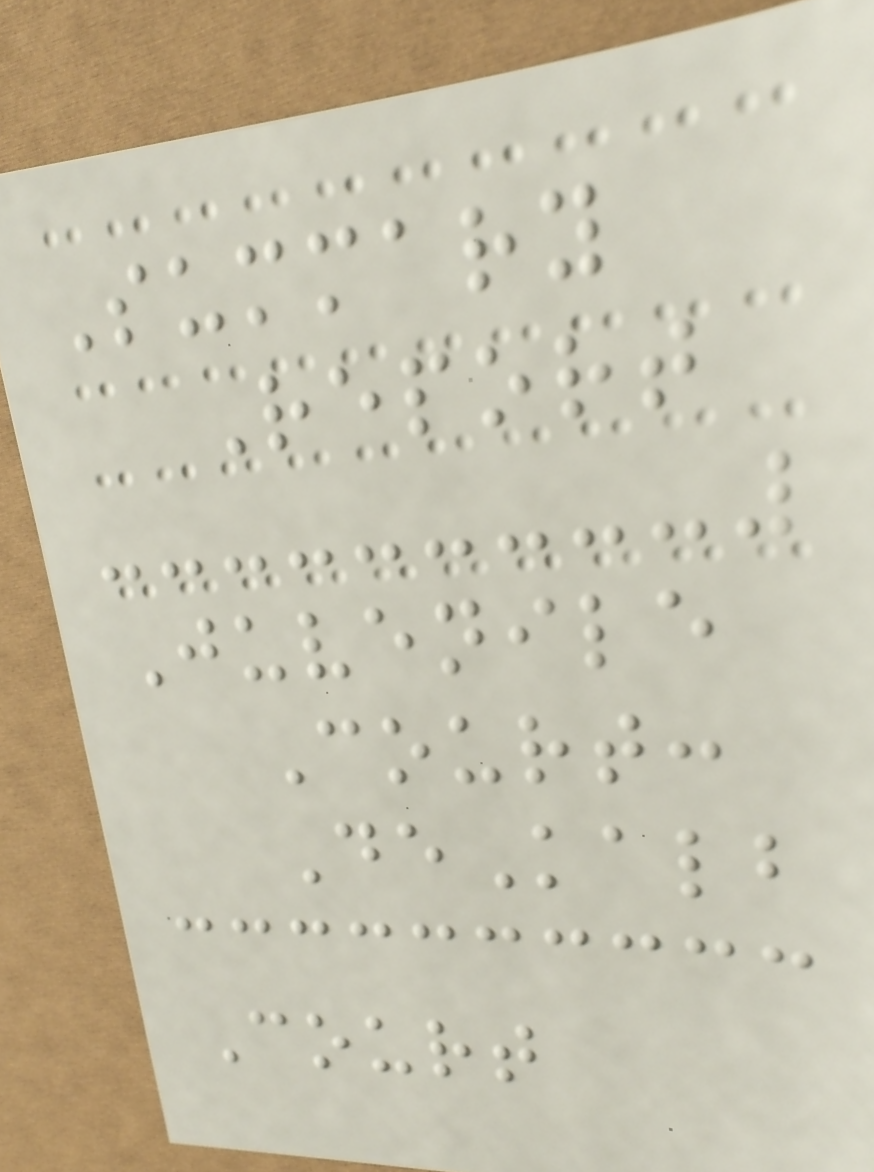Summary
Report
Juvenile
Court:
DeKalb
Court
